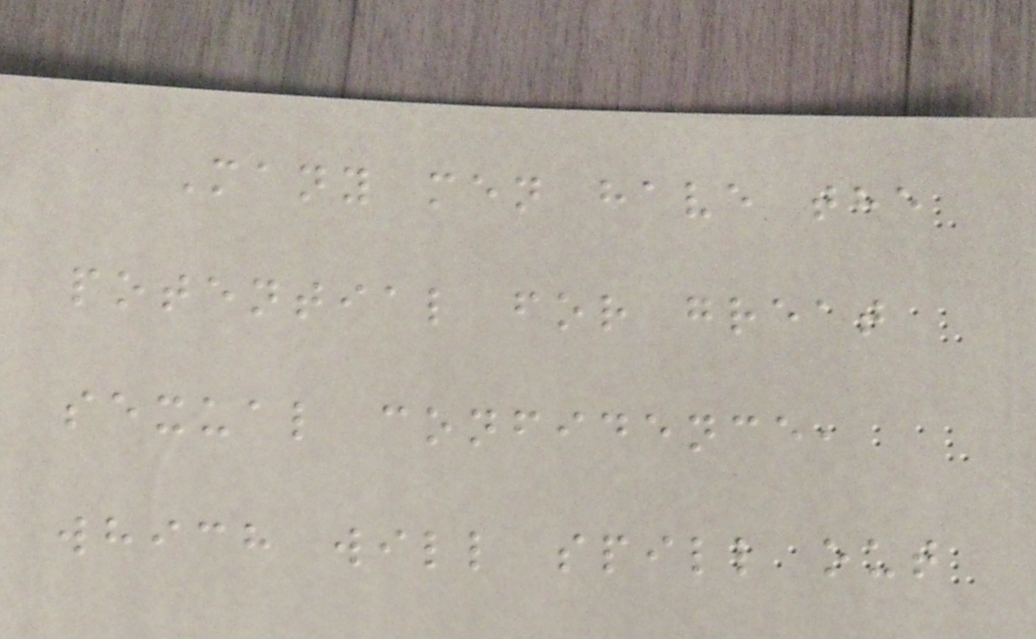Many men have the
potential for great
sexual confidence,
which will spill out
